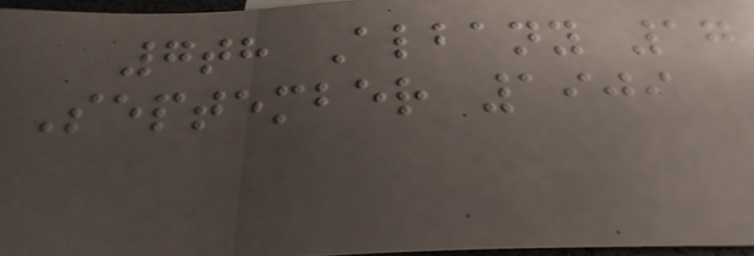7th Albany 17
September 1909
